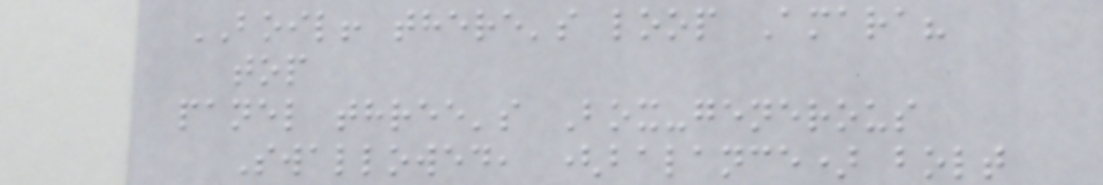BOIL! there's loop Amara?
top
panel three's Box-generous
Swallowed, (balance) bolt
